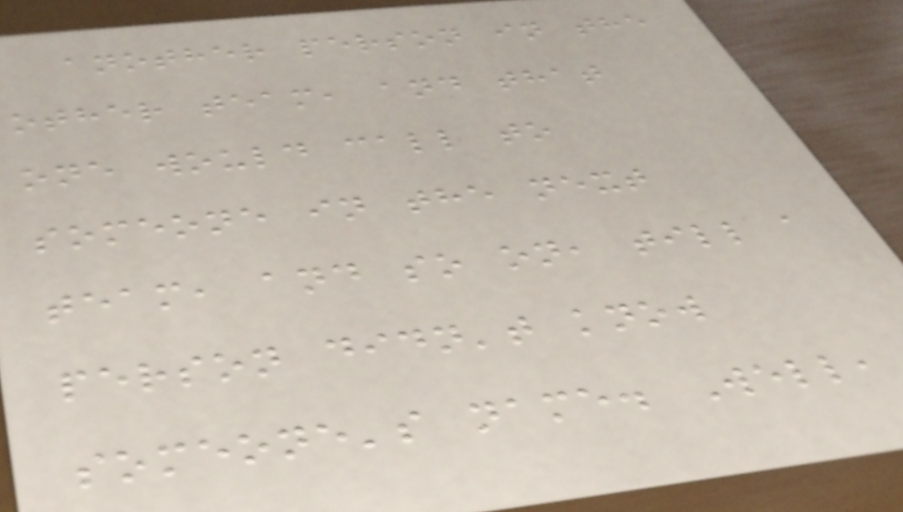another person in the
other team, and that
one would call to
someone in the next
team, and so on, till a
person didn't know
someone's name. Well,
